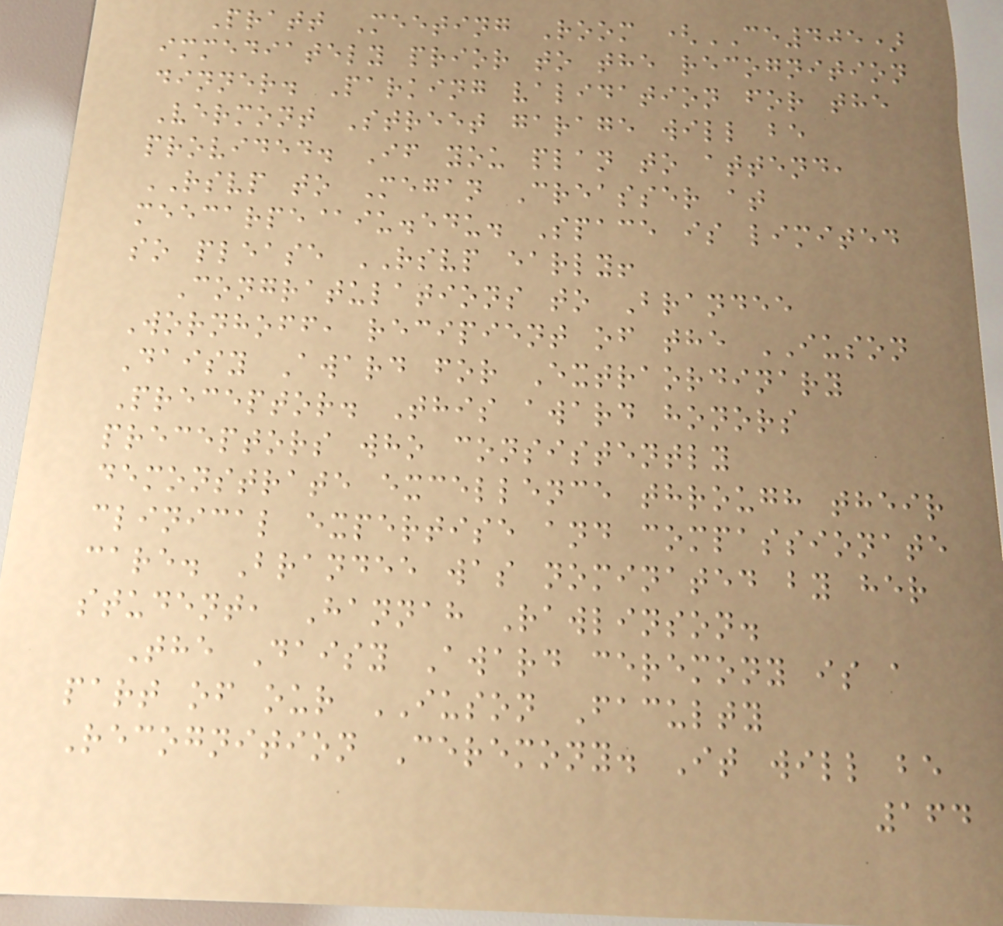Pratt Meeting Room (CE405)
immediately prior to the recognition
dinner. Parking validation for the
Vermont Street garage will be
provided. If you plan to attend,
RSVP to Megan Creasser at
meecarpe@iu.edu. Space is limited
so please RSVP early!
Congratulations to Brandee
Wornhoff, recipient of the IUSON
Daisy Award for Extraordinary
Preceptor. This award honors
preceptors who consistently
demonstrate excellence through their
clinical expertise and compassionate
care. Brandee was nominated by her
student, Hannah Rawlinson.
The Daisy Award ceremony is a
part of our IUSON Faculty
Recognition Ceremony. It will be
164
